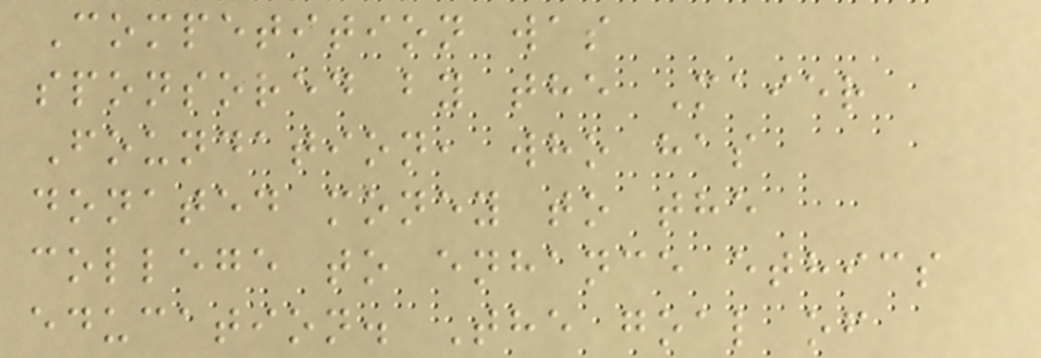Competition was
sponsored by the Maier
Foundation, who has
donated money to the
college to enhance ethics
education. The goal of
